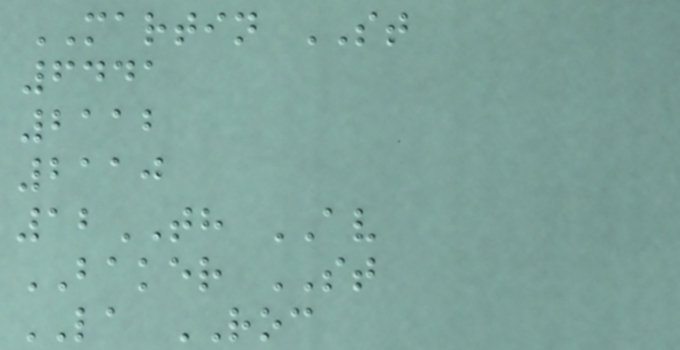MARTIN ST
6441
2112
2110
12TH AV
BAKER ST
LA ROC
